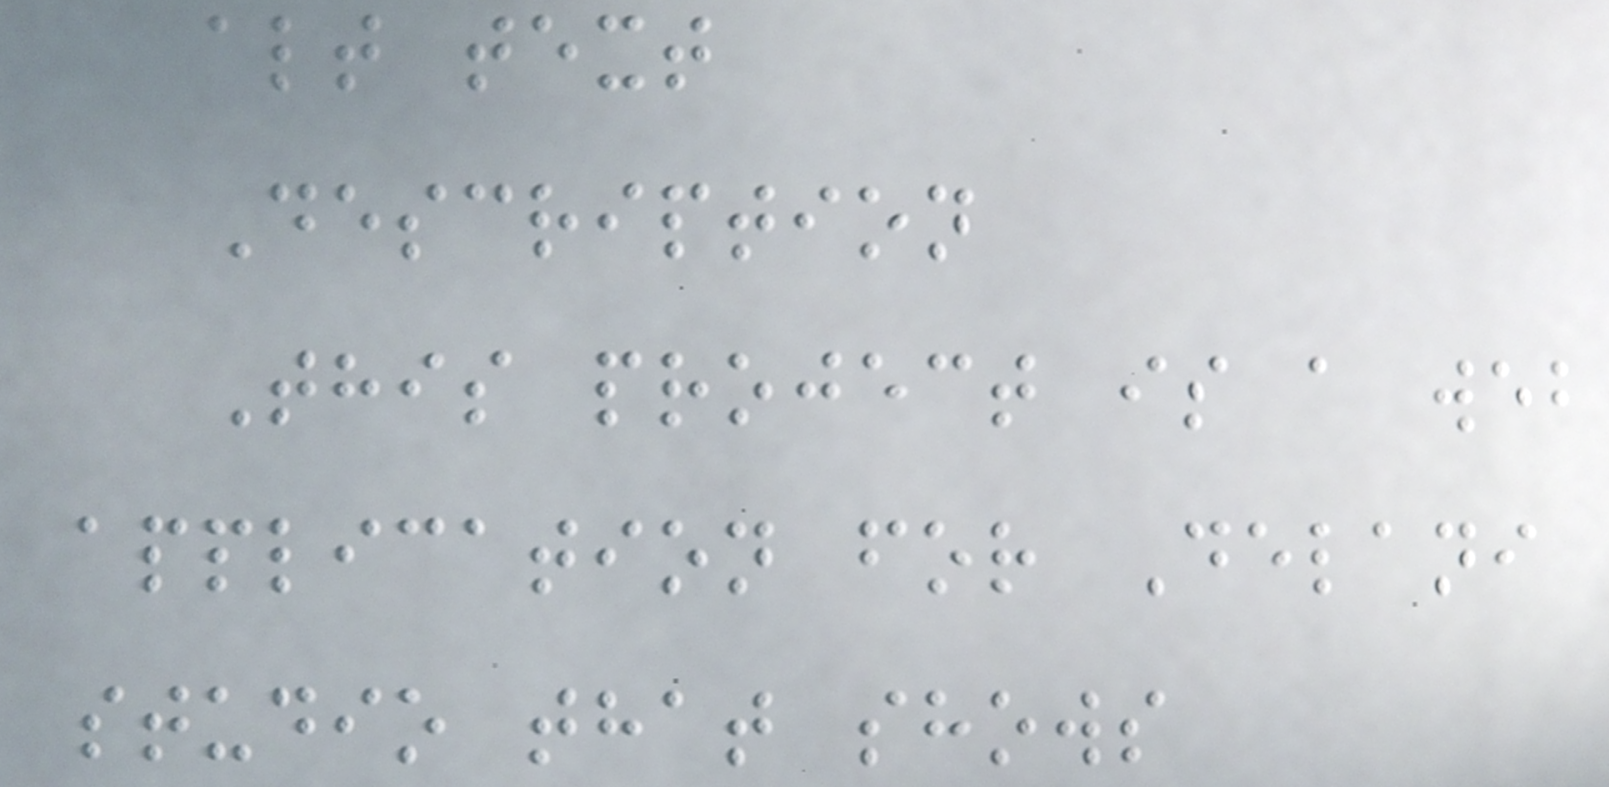alt text
Description
This project is a web
application for Delani
studio that shows
